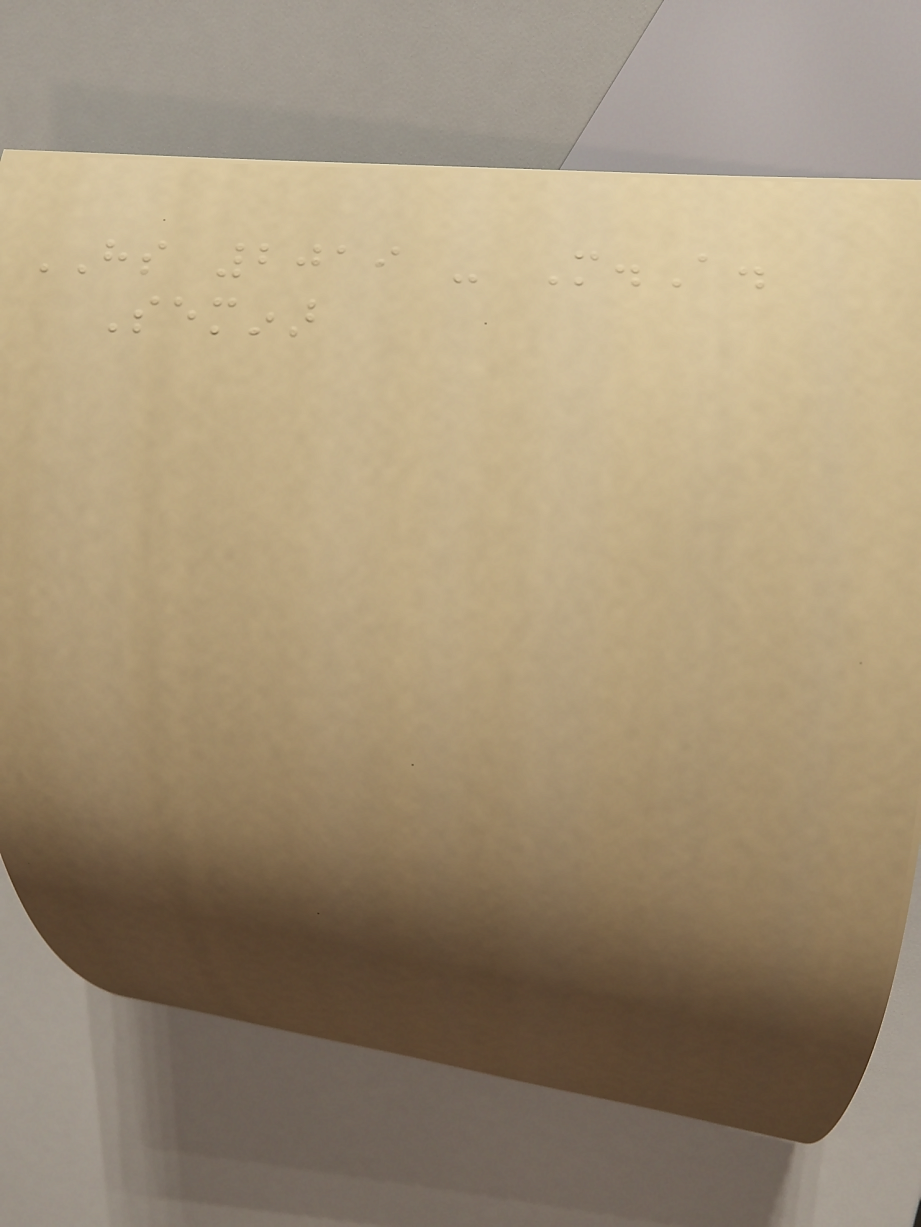HS 2019 - M.A.
Seminar
